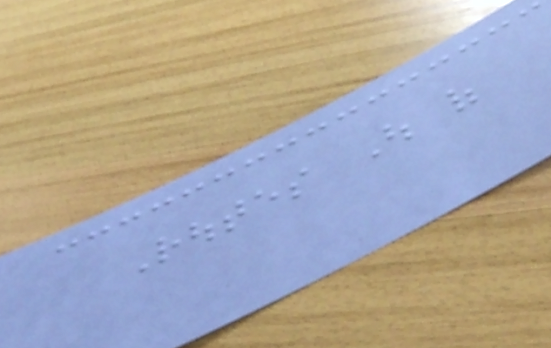Routes Out of
